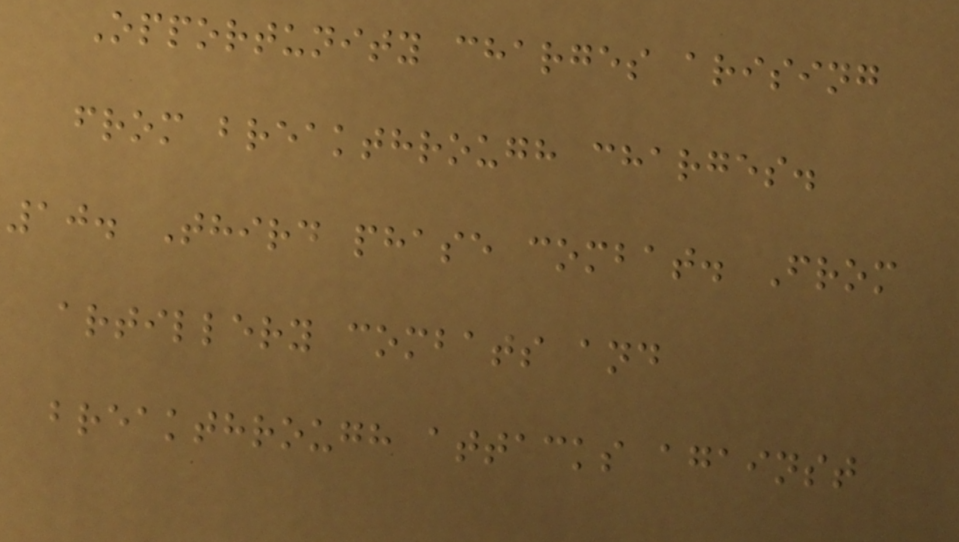Opportunity charges arising
from breakthrough charges.
10. Third phase combat. From
artillery combats and
breakthrough attacks against
